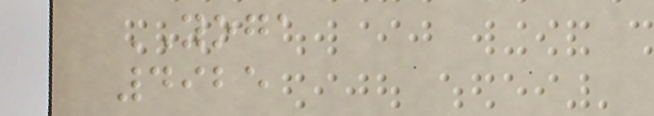YOGA
4925
